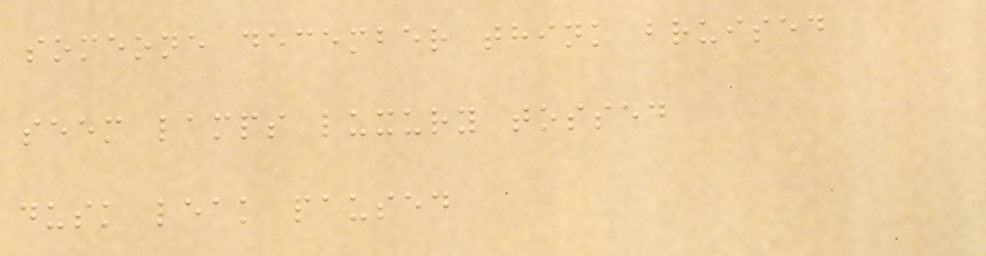someone december think bruised
seem lamps luxury tossed
dusk leak paused
